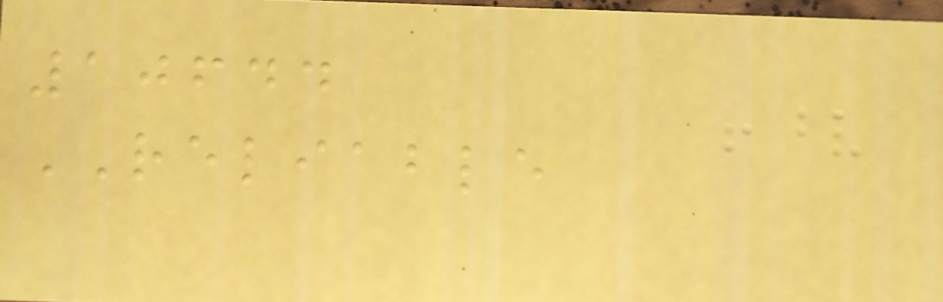10644
RELIABLE
